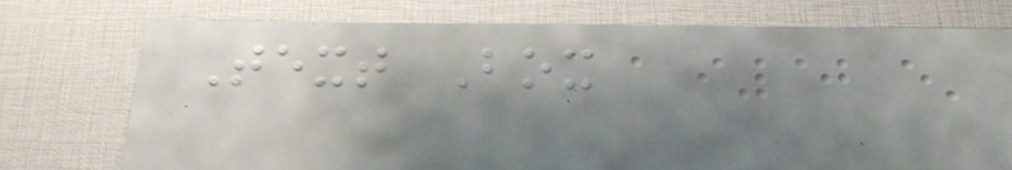Text Box
